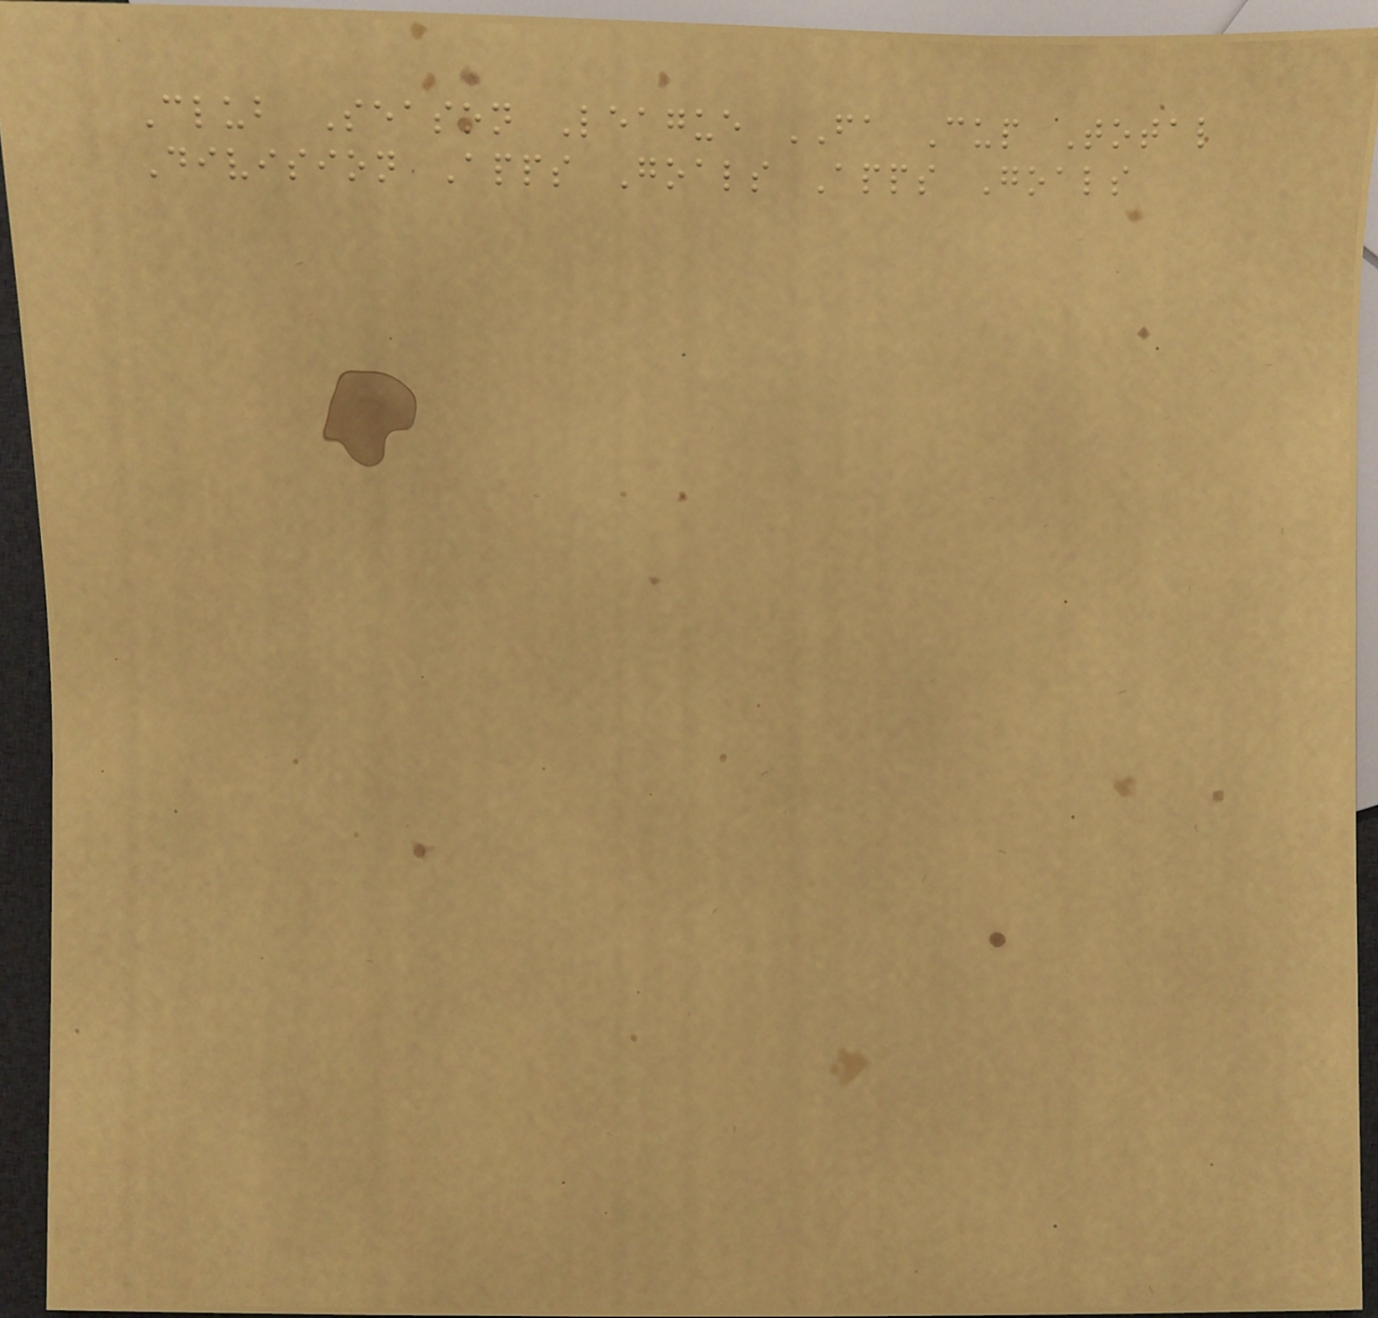Club Season League FA Cup Total
Division Apps Goals Apps Goals
